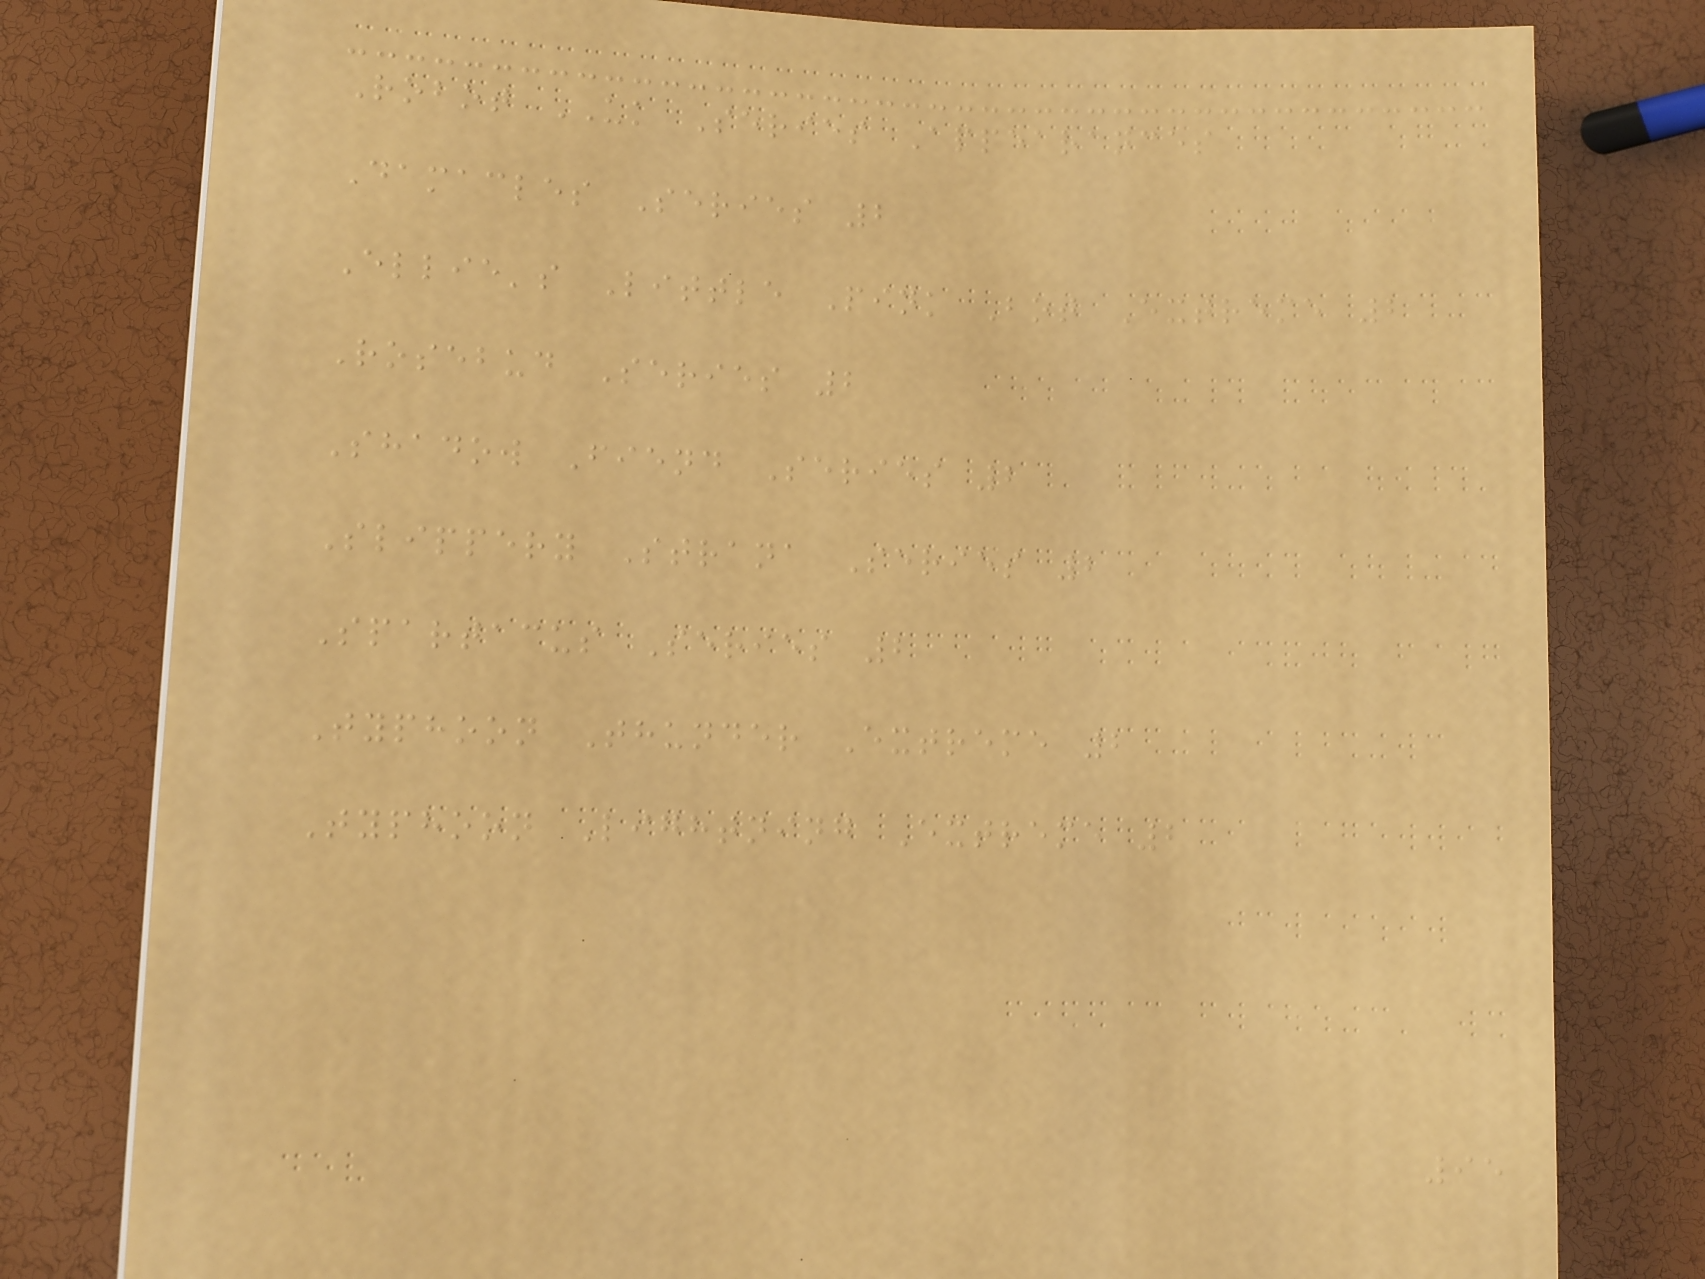Robot UK Series Appearances
Damacles Series 2
Ellie's Little Pink Bot Extreme 2
Rosebud Series 2
Shadow Fiend Series 2
Slippery Strana Series 2
Spartacus Series 2
Typhoon Thunder Extreme 2
Typhoon Lightning Extreme 2
95
